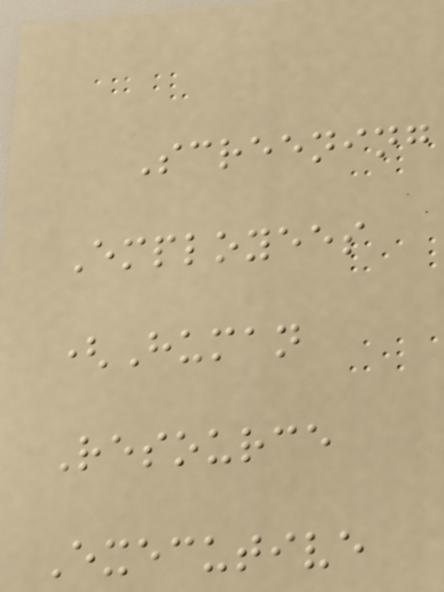Screening
Employees
(Human
Resource
Executive
